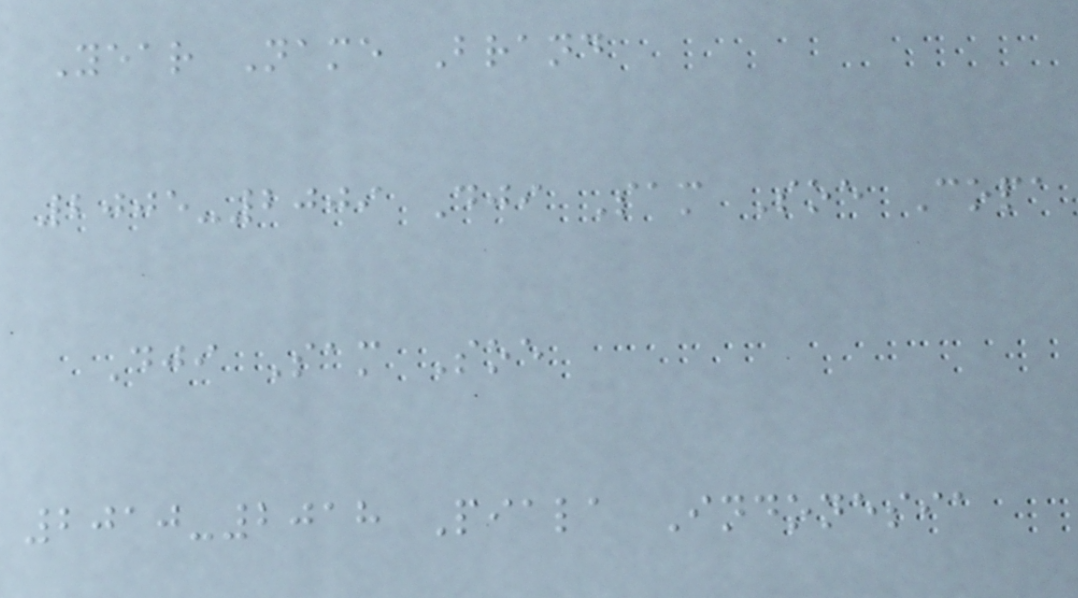Year Name Brand
2005-2009 Dji Sam Soe Copa
Dji Sam Soe
2010-2018 Piala Indonesia
